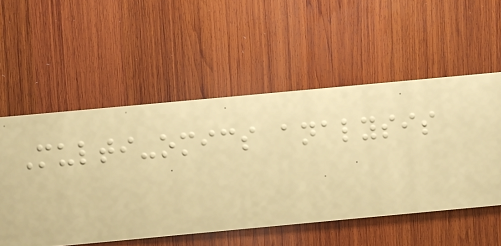Multi-omics analysis
